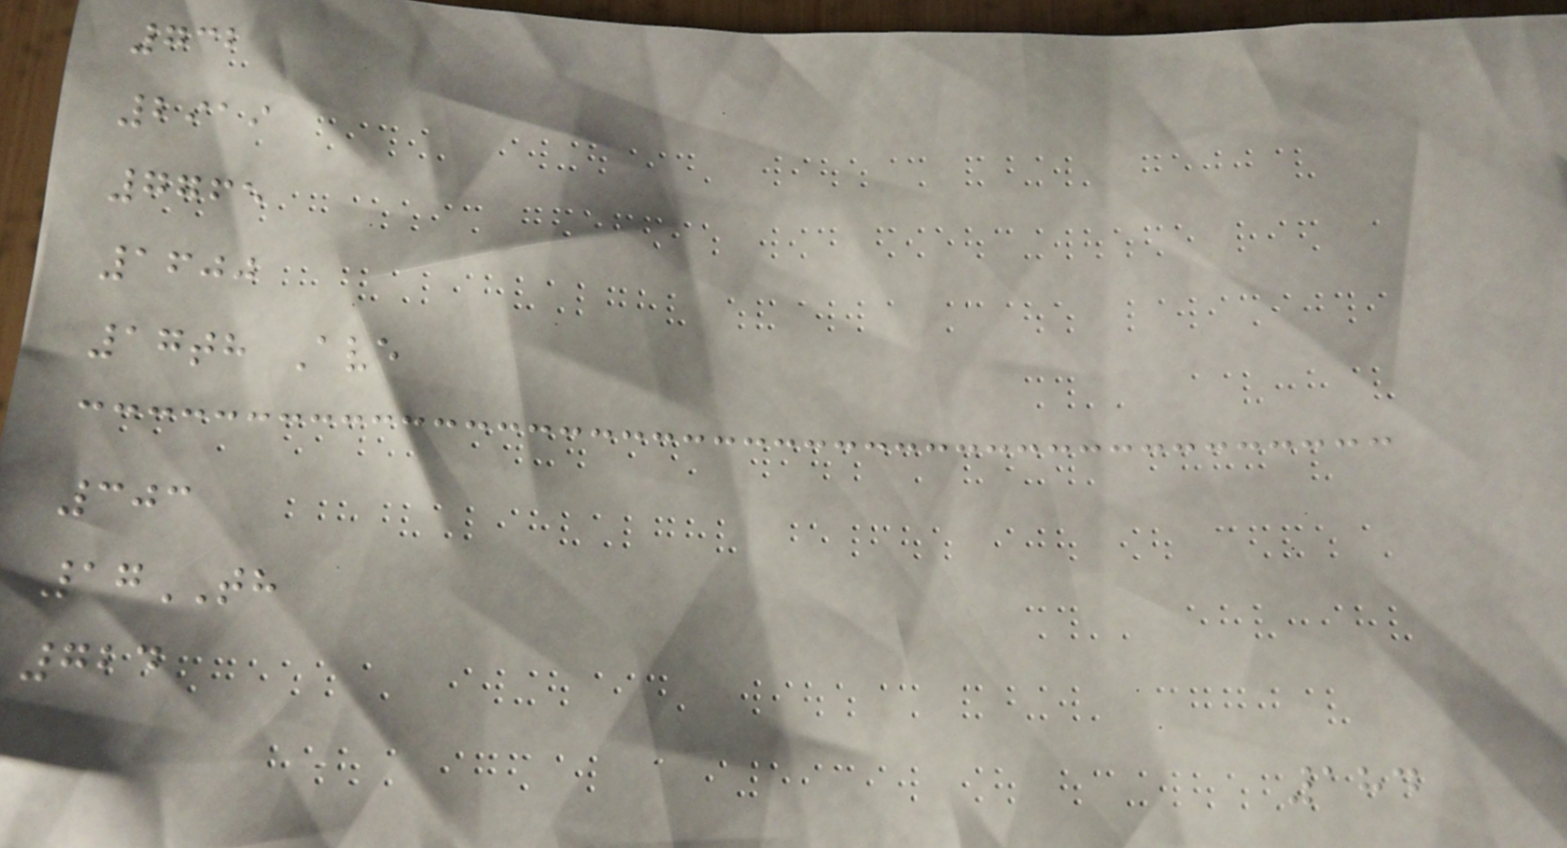732
2919
7765
1600
17th Ave
303
17TH
724
184
